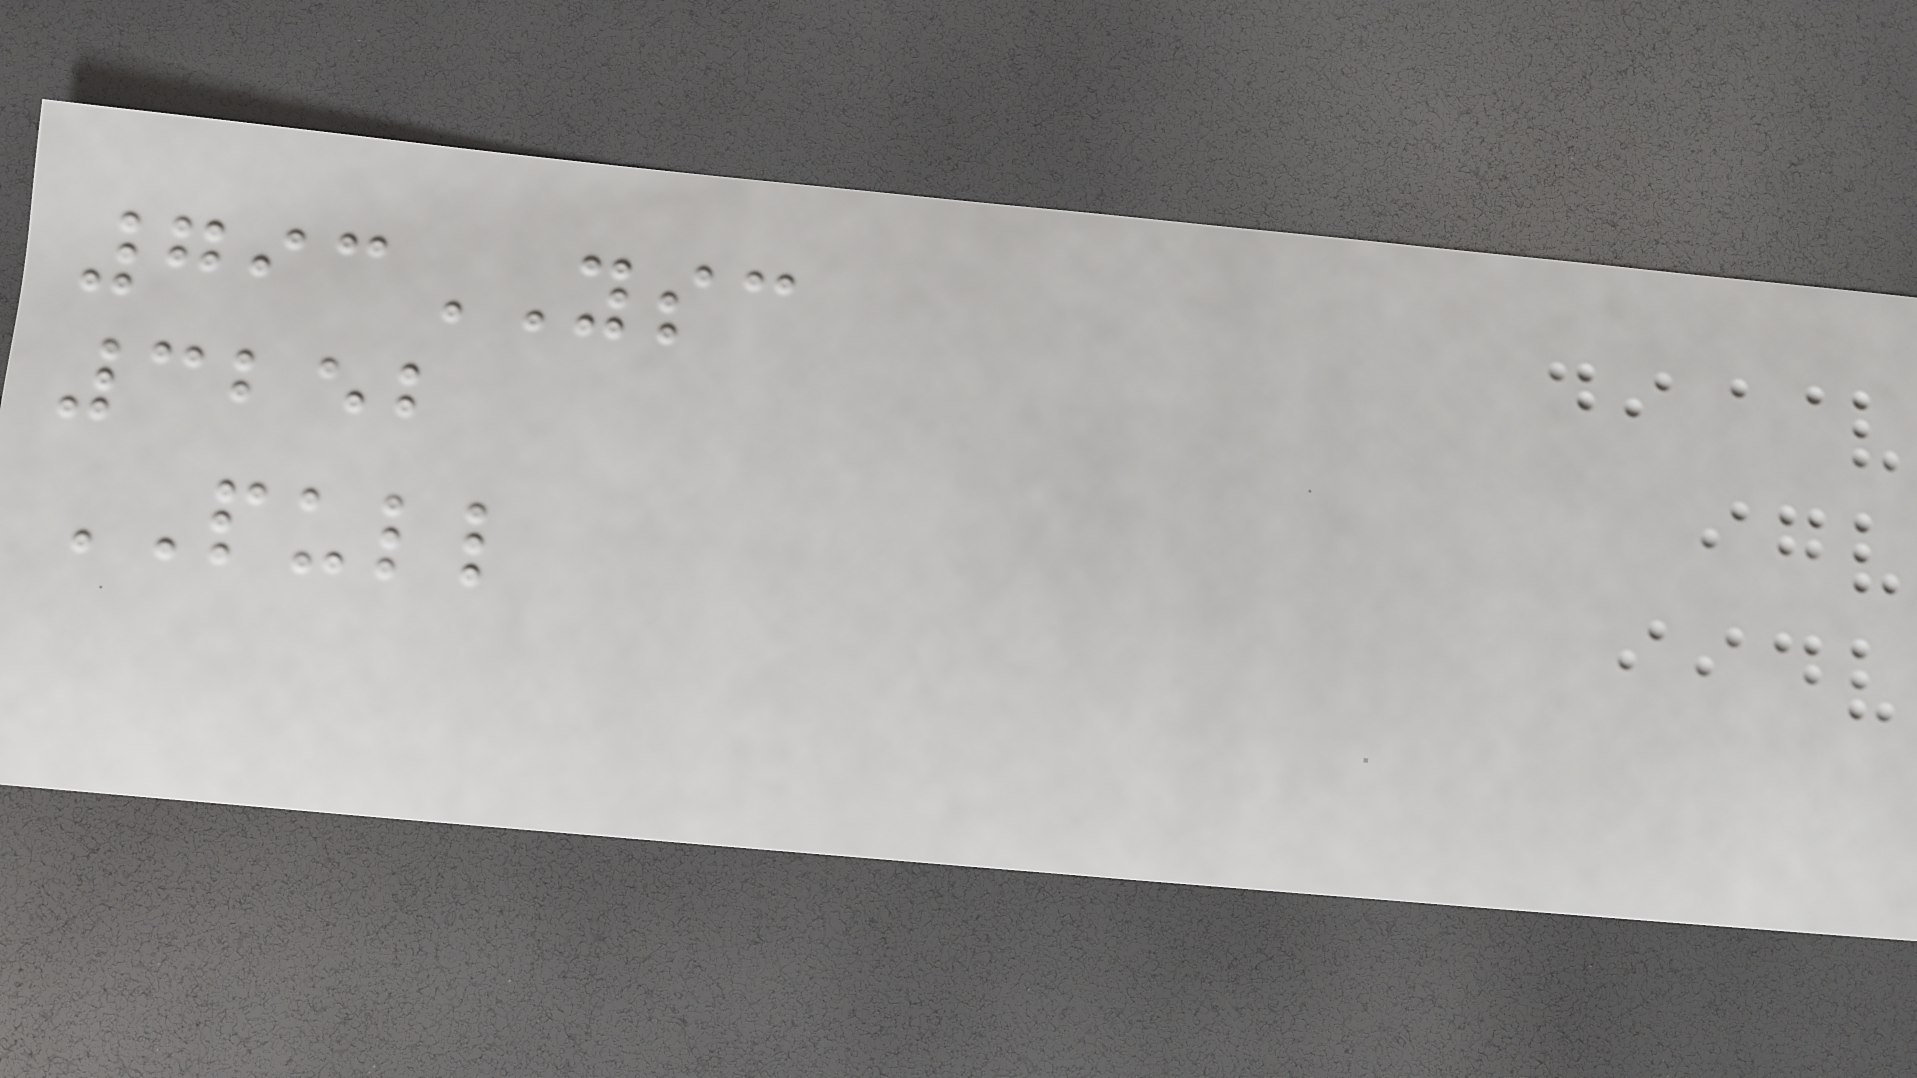793YSC
3252
PULL
